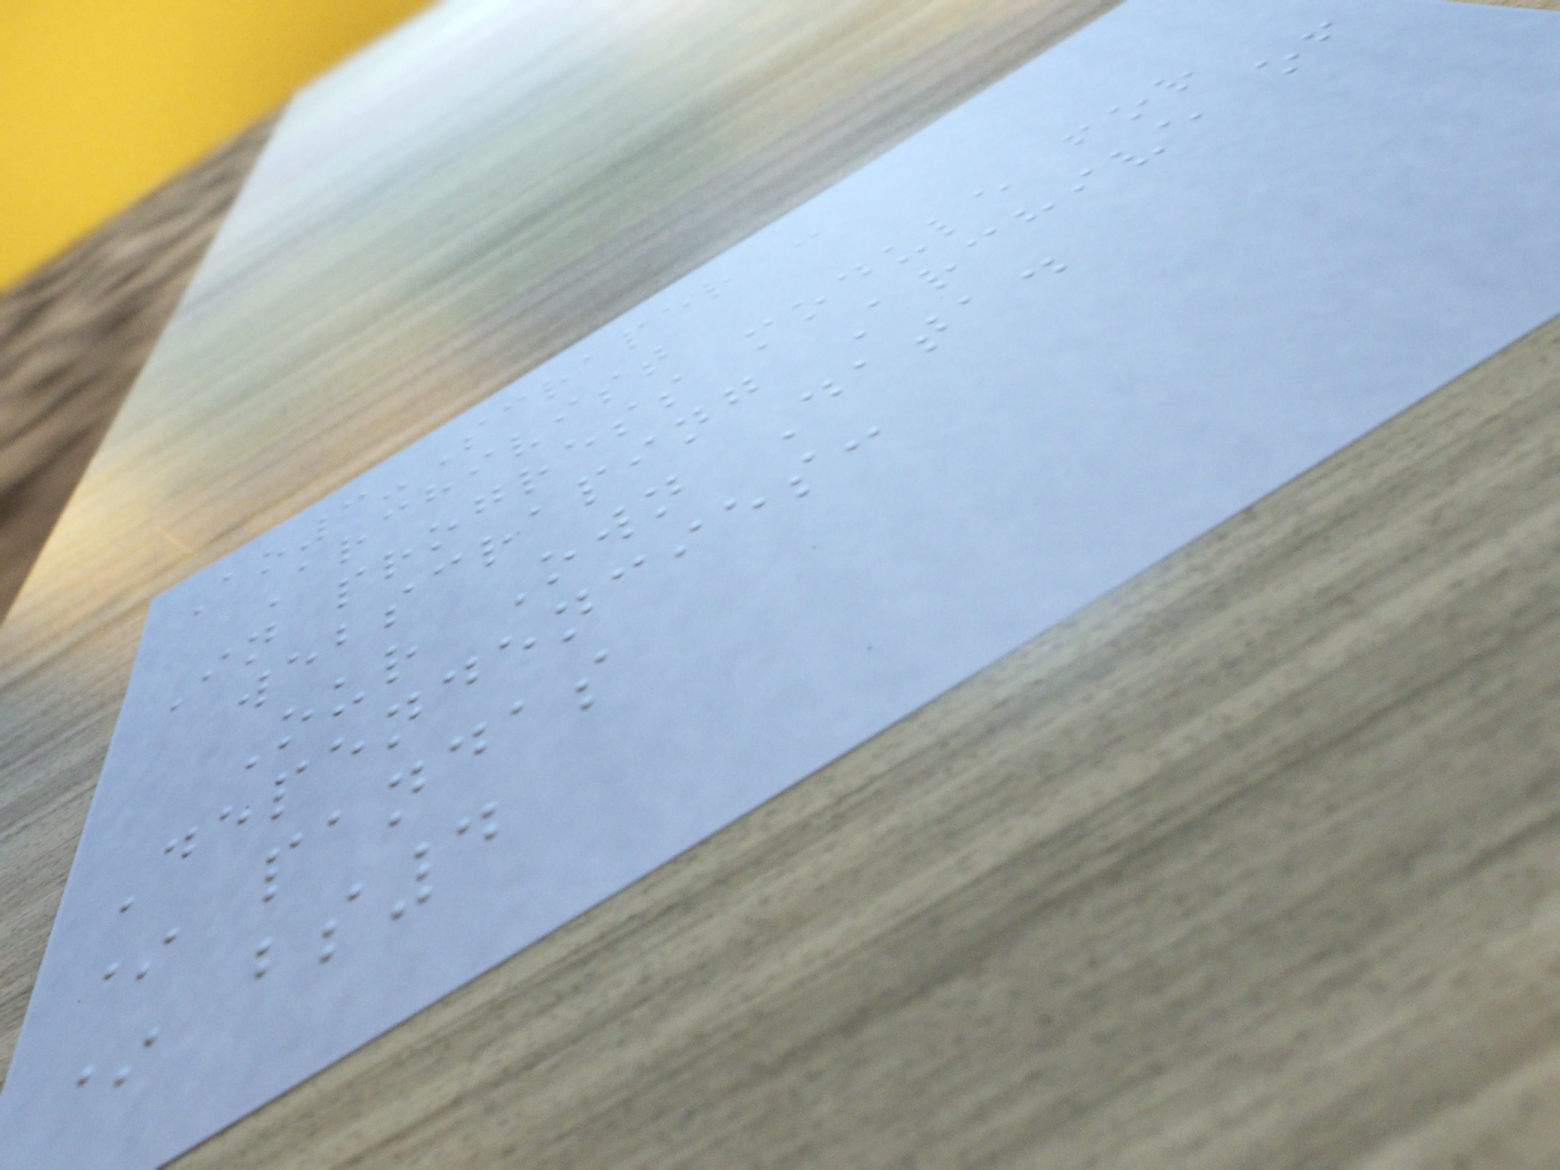Ao3-Scraper -
Archivist
In progress module for
webscraping Archive of
Our Own Data.
Dependencies:
* pandas
* bs4
